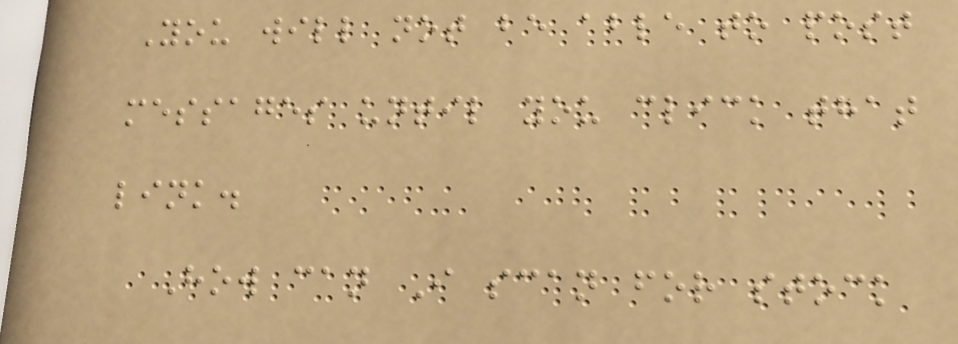You will not be able to post
messages until you click that
link.
How can I scan for stock
